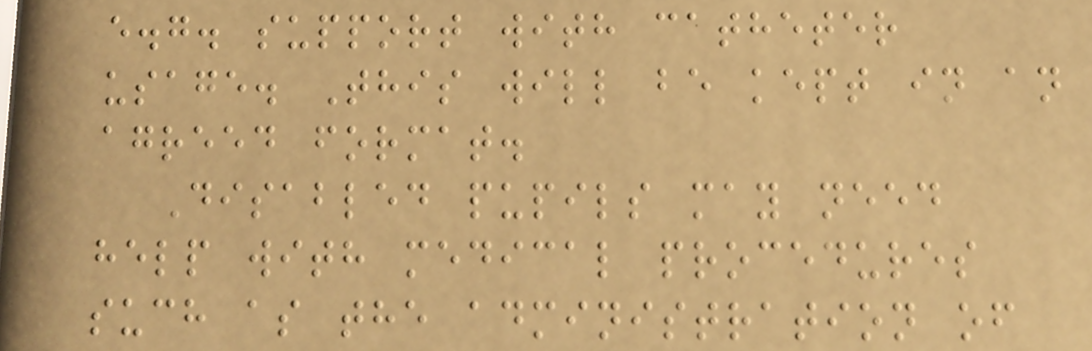e.g. support with catheter
usage. This will be kept in an
agreed format.
Disabled pupils may need
help with medical procedures
such as the administration of
